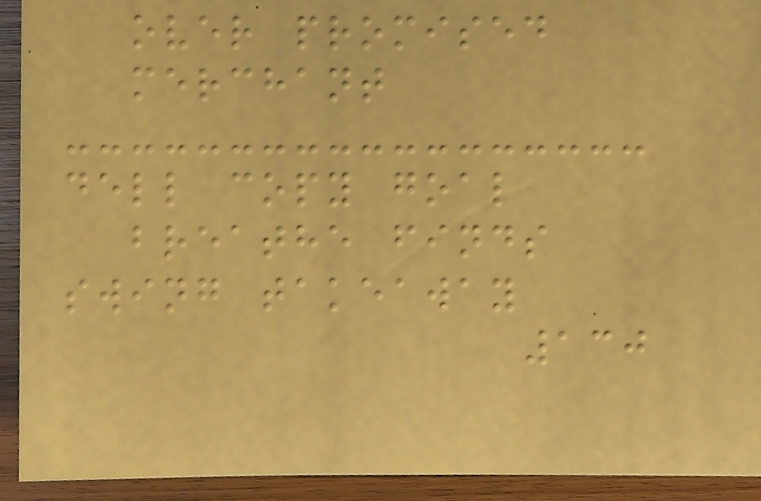over promised
merchant
dell copy goal
breathe finds
swing takeaway
130
